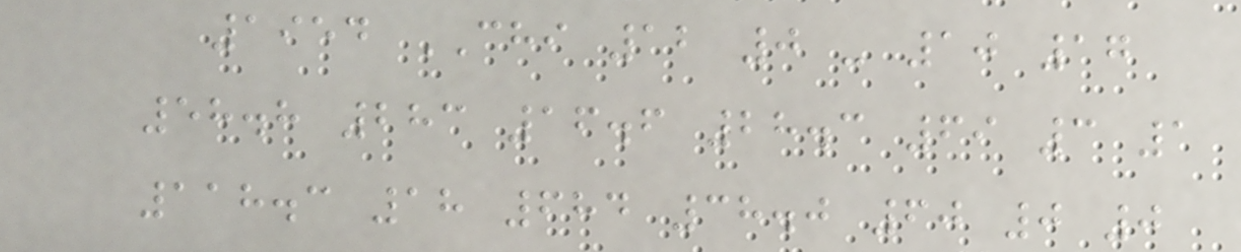1954 CHI 12 0 - 10 17
58.8 283 16.6 28.3 69 3 1
118.3 18 684 38.0 60 0 0
